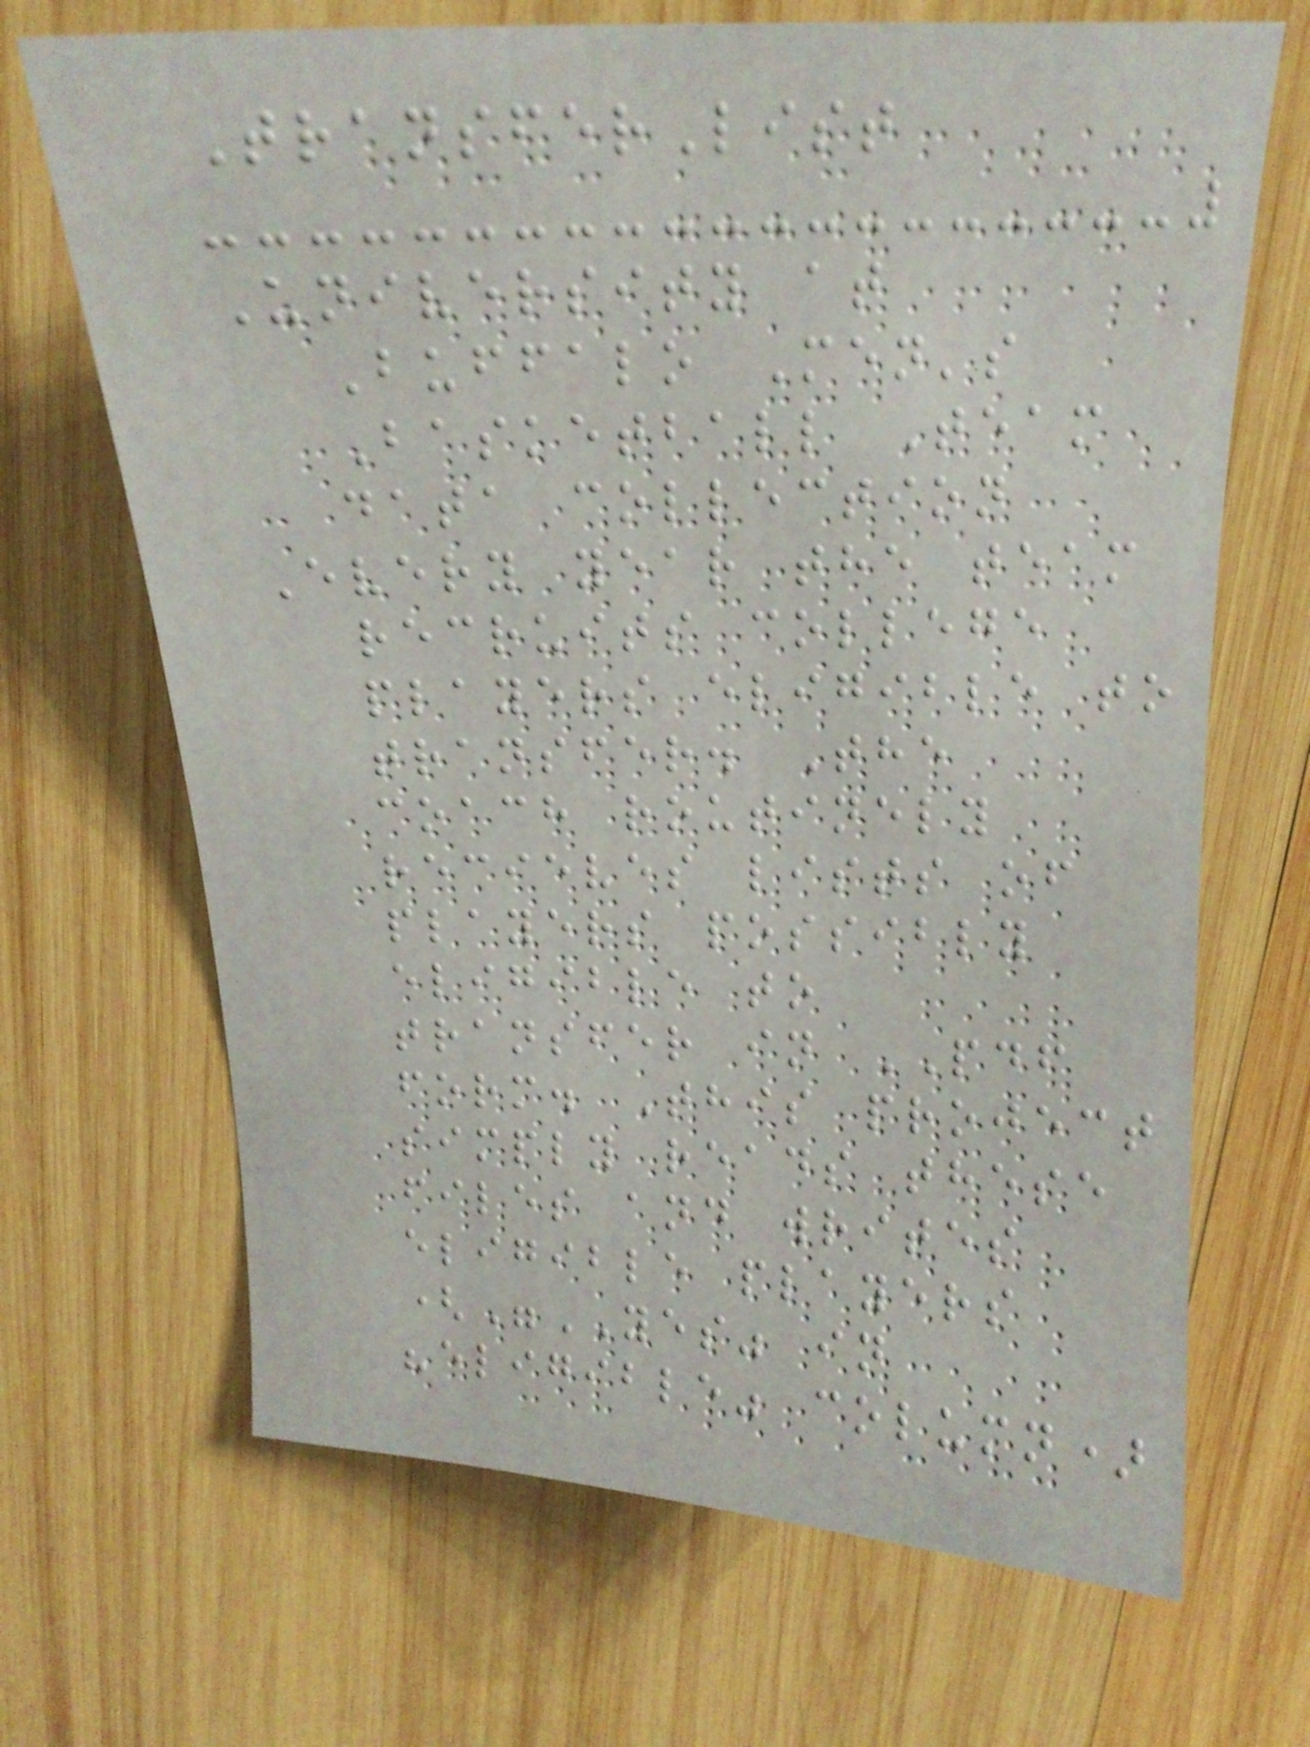TransferList
University at
Buffalo Men's
Basketball Team
data collection
Every year the team
recruits college
players eligible to
transfer. The
coach routinely
recieves lists of
players possibly
eligible to
transfer in PDF
form. This project
simply reads these
files and writes
eligible players
("YES" in
"eligible" column)
